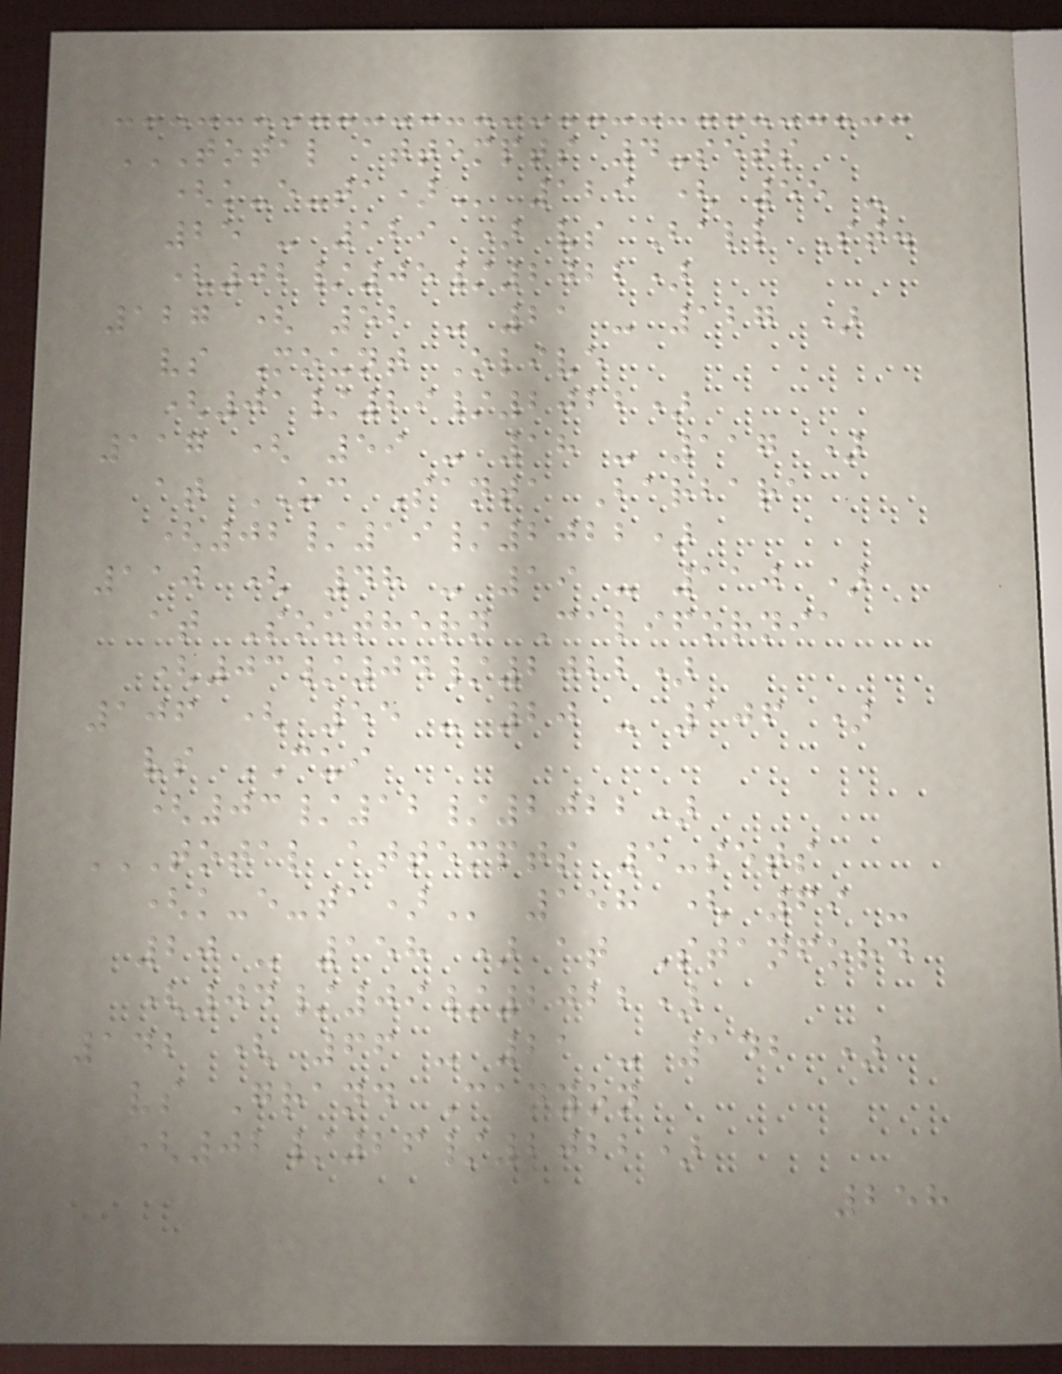TOTAL ATTEMPTS 4-SETS
(K-E-TA) 129 ( 55 -
25 - 129 ) vs Ball St.
(02/05/2022)
127 ( 52 - 21 - 127 )
vs Mount Olive
(01/29/2022)
117 ( 59 - 18 - 117 )
at UC Santa Barbara
(02/19/2022)
110 ( 48 - 19 - 110 )
at Southern California
(03/04/2022)
106 ( 55 - 20 - 106 )
vs CUI
(03/12/2022)
TOTAL ATTEMPTS 5-SETS
(K-E-TA) 158 ( 69 -
20 - 158 ) at Stanford
(04/09/2022)
142 ( 66 - 21 - 142 )
vs Grand Canyon
(02/26/2022)
258
